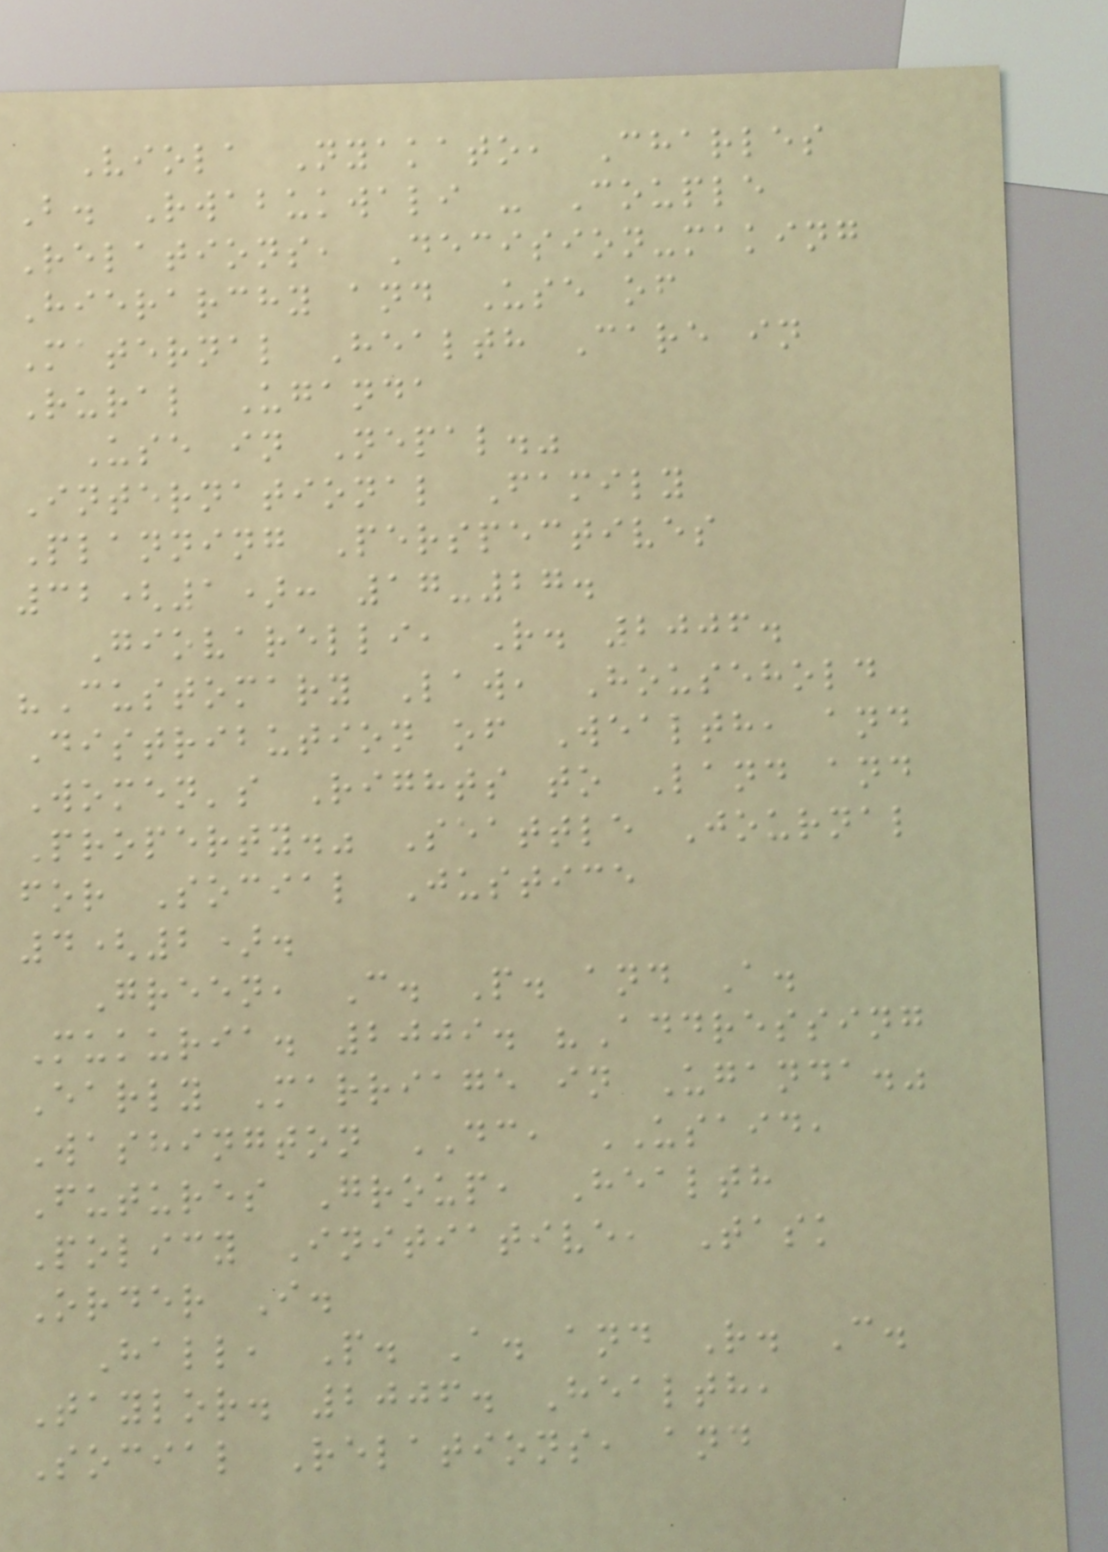Viola Nyakato, Charles
B. Rwabukwali - Couple
Relations, Decision-making
Hierarchy and Use of
Maternal Health Care in
Rural Uganda
Use in Nepal."
International Family
Planning Perspectives
32(1): 17-27.
Giovarelli, R. 2006.
"Customary Law, Household
Distribution of Wealth, and
Women's Rights to Land and
Property." Seattle Journal
for Social Justice
4(2).
Green, C. P. and A.
Mukuria. 2009. "Addressing
Early Marriage in Uganda."
Washington DC, USAID,
Futures Group, Health
Policy Initiative, Task
Order I.
Hall, P. A. and R. C.
Taylor. 2006. Health,
Social Relations, and
